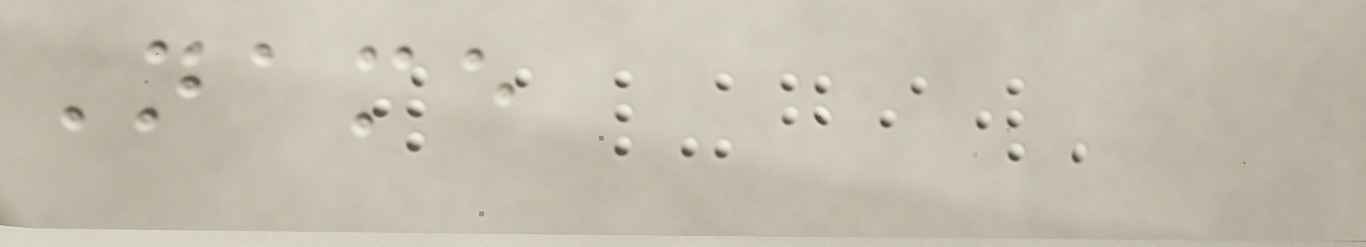Name
